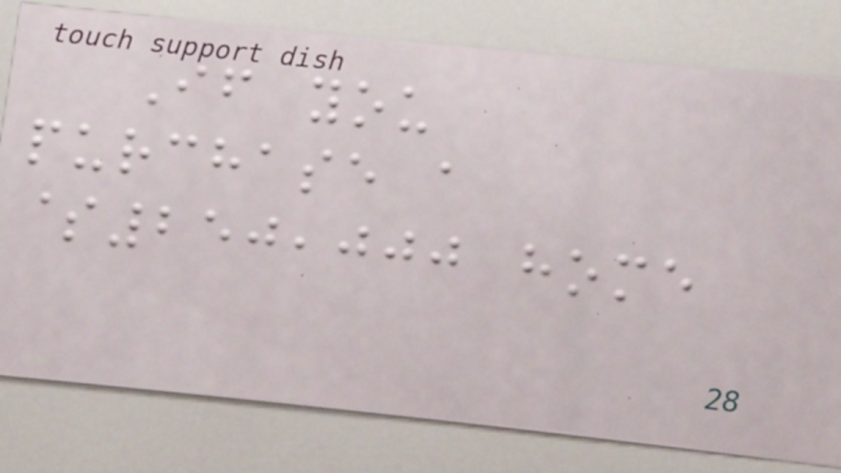If you
purchase a
$250,000 home
